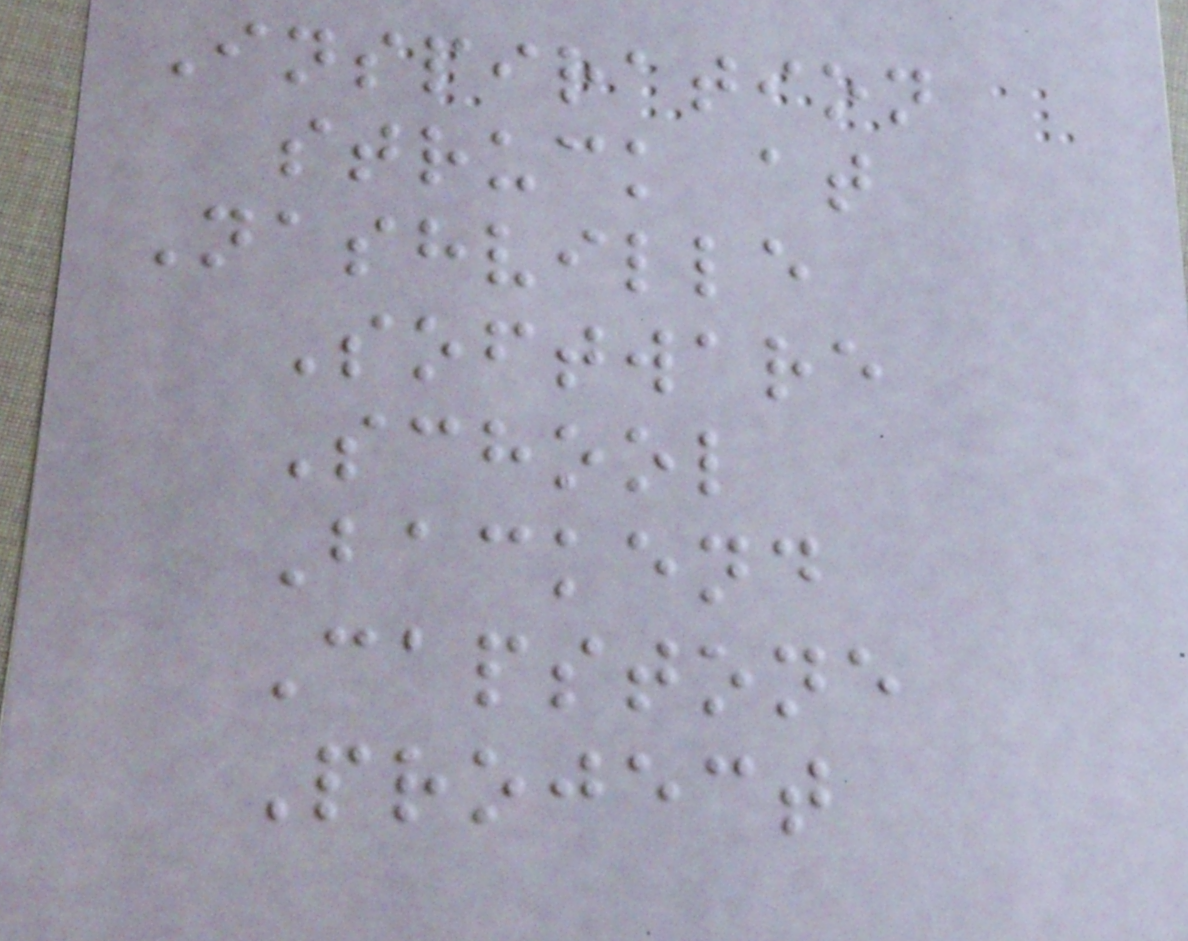Inspiration
struck at
Nashville
Software
School
Backend
Capstone
Project
